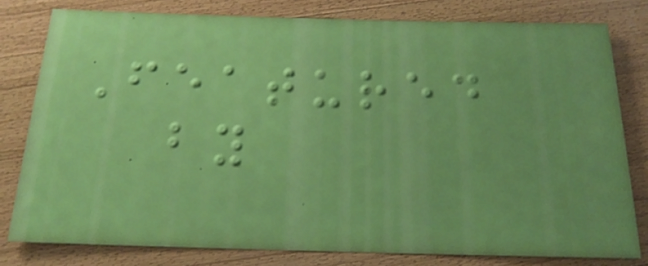Featured
by
